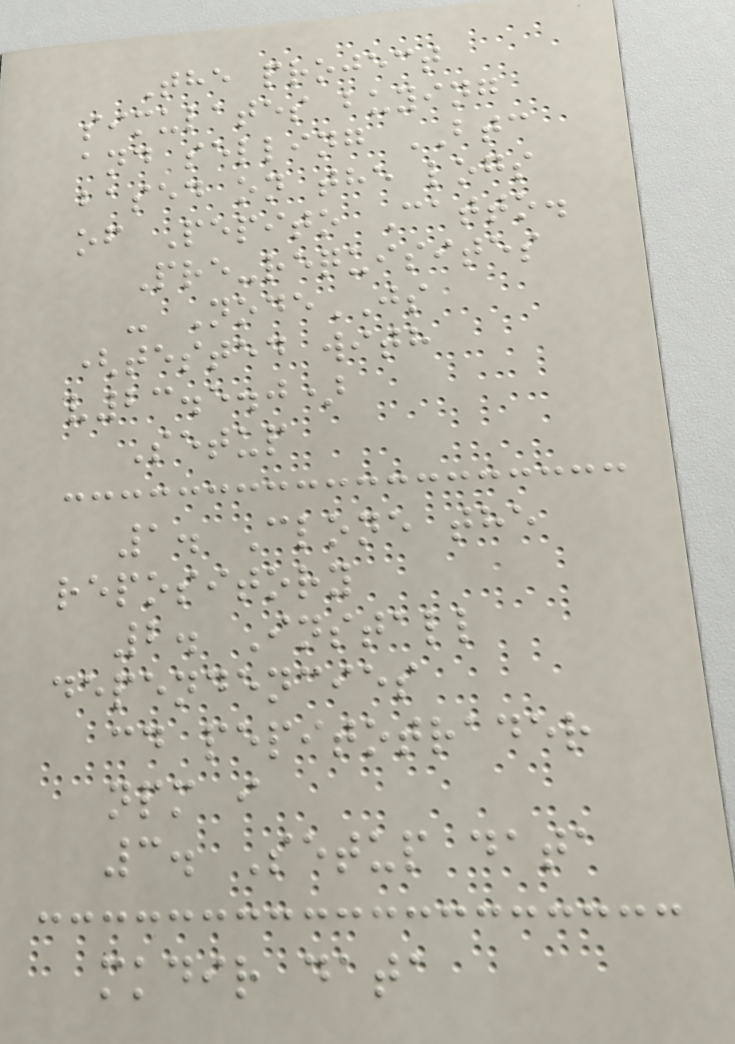The project
simulates buying
and selling BTC
based on the logs
of Pepito Catto.
Pre-requisites
- NodeJS
(tested with
v23.5.0)
Setup
1. Clone the
repository
2. Install
dependencies
cd pepitotrader
npm i
3. Setup data
mkdir data
